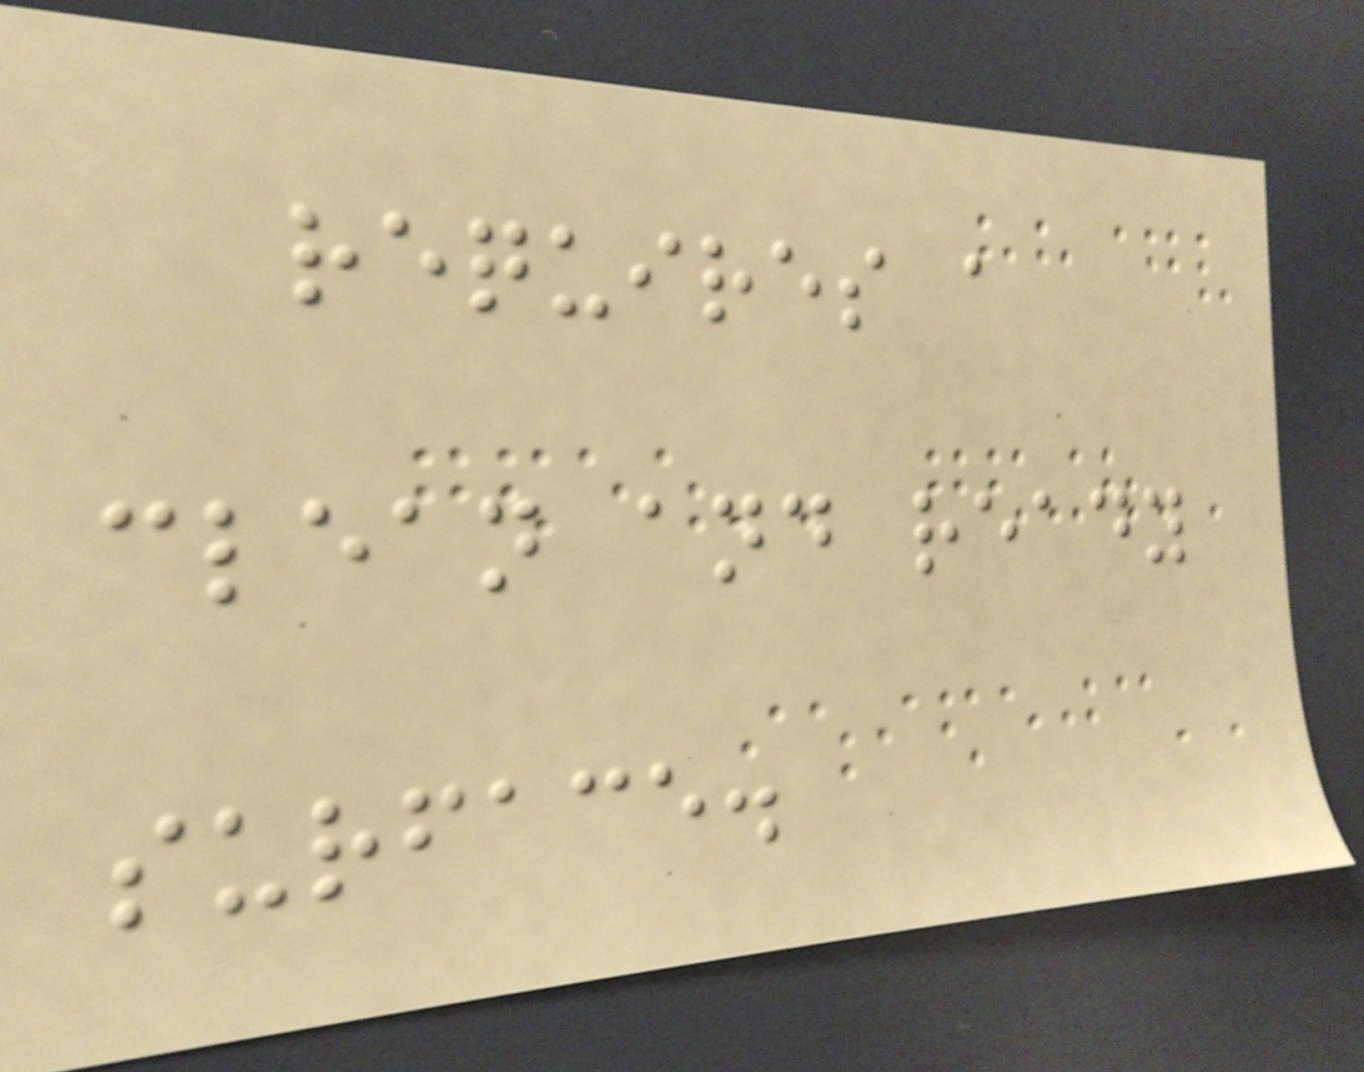requires a
clean and ready
surface.
